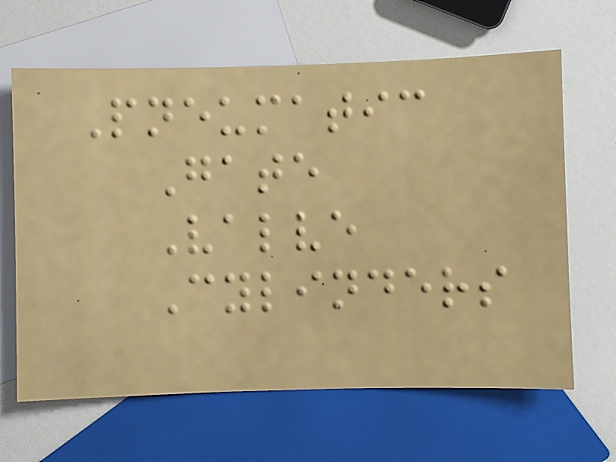Pneumatic
Gate
Valve
Cylinders
